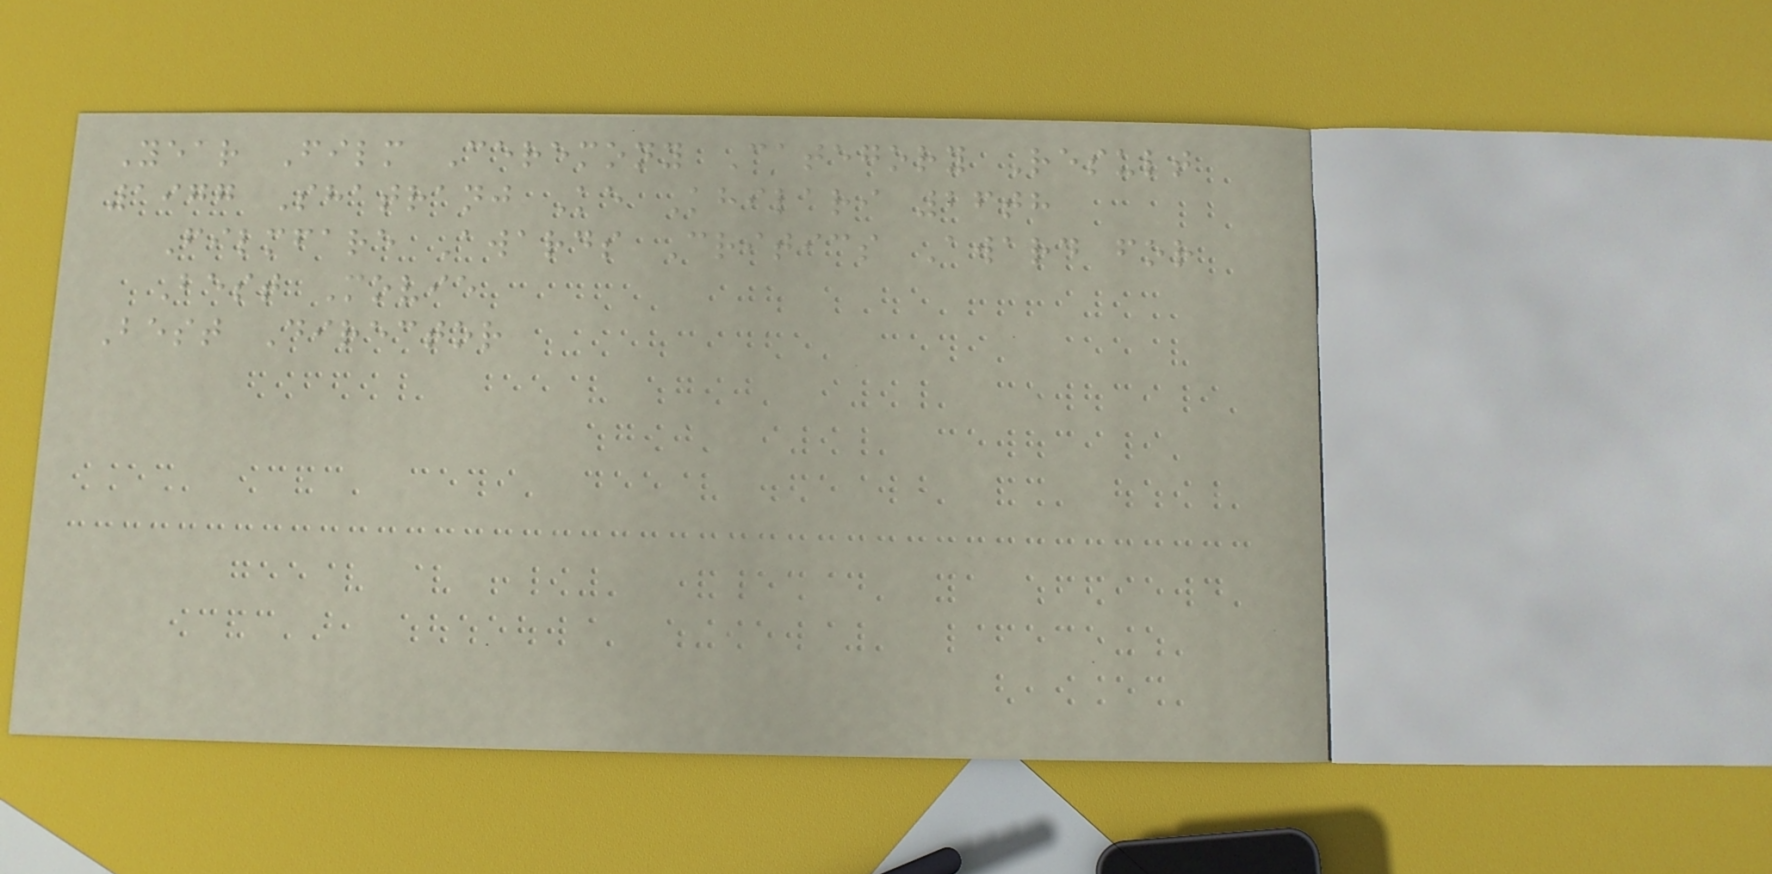Year Film Ceremony Category Result
1977 Shatranj Ke Khilari 26th
Filmfare Awards Critics Award for
Best Movie
Best Director
